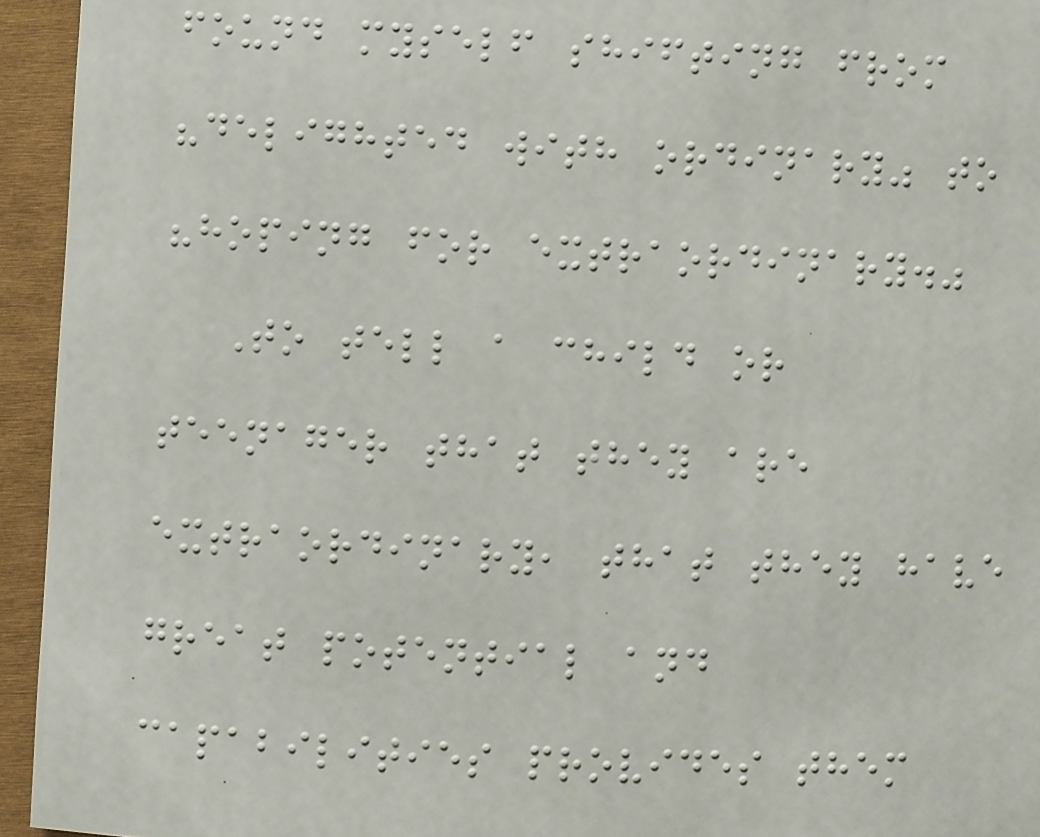found myself shifting from
"delighted with ordinary" to
"hoping for extraordinary."
To tell a child or
teenager that they are
extraordinary, that they have
great potential and
capabilities provides them
